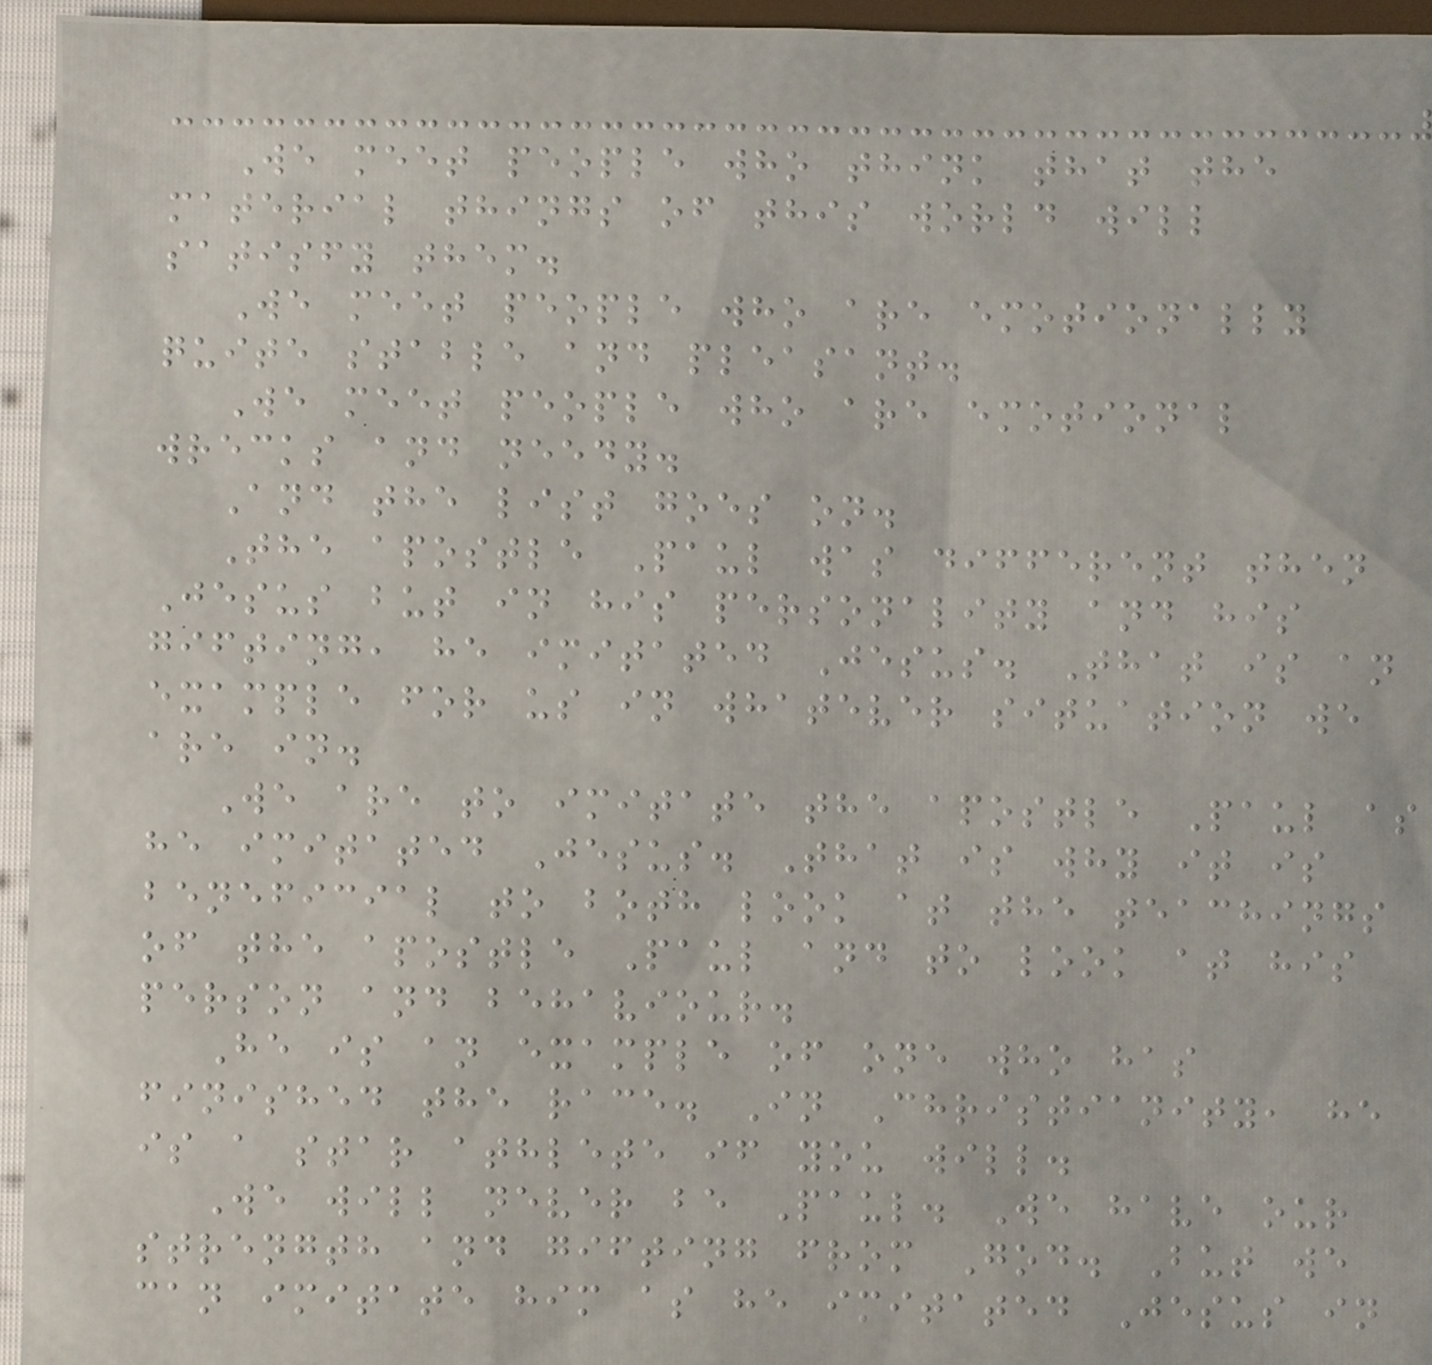We meet people who think that the
material things of this world will
satisfy them.
We meet people who are emotionally
quite stable and pleasant.
We meet people who are emotional
wrecks and needy.
And the list goes on.
The apostle Paul was different then
Jesus but in his personality and his
gifting, he imitated Jesus. That is an
example for us in whatever situation we
are in.
We are to imitate the apostle Paul as
he imitated Jesus. That is why it is
beneficial to both look at the teachings
of the apostle Paul and to look at his
person and behaviour.
He is an example of one who has
finished the race. In Christianity, he
is a star athlete if you will.
We will never be Paul. We have our
strength and gifting from God. But we
can imitate him as he imitated Jesus in
